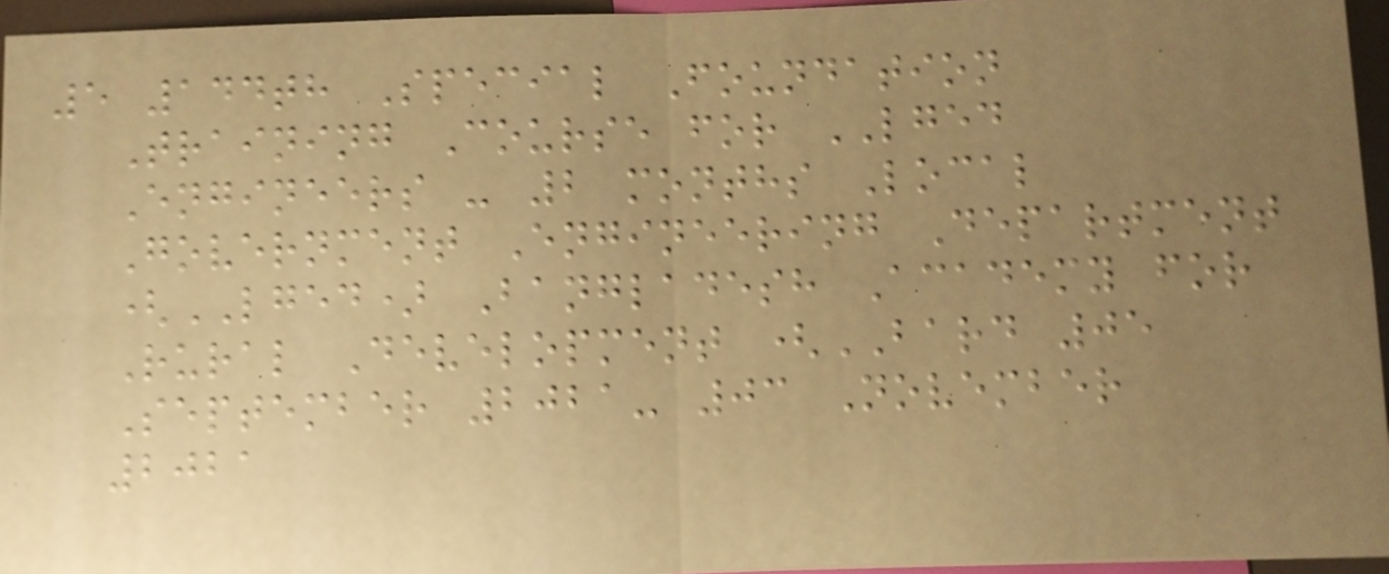5 144th Special Foundation
Training Course for LGED
Engineers - 2 months Local
Government Engineering Department
(LGED) Bangladesh Academy for
Rural Development (BARD 05
September 2021- 03 November
2021
